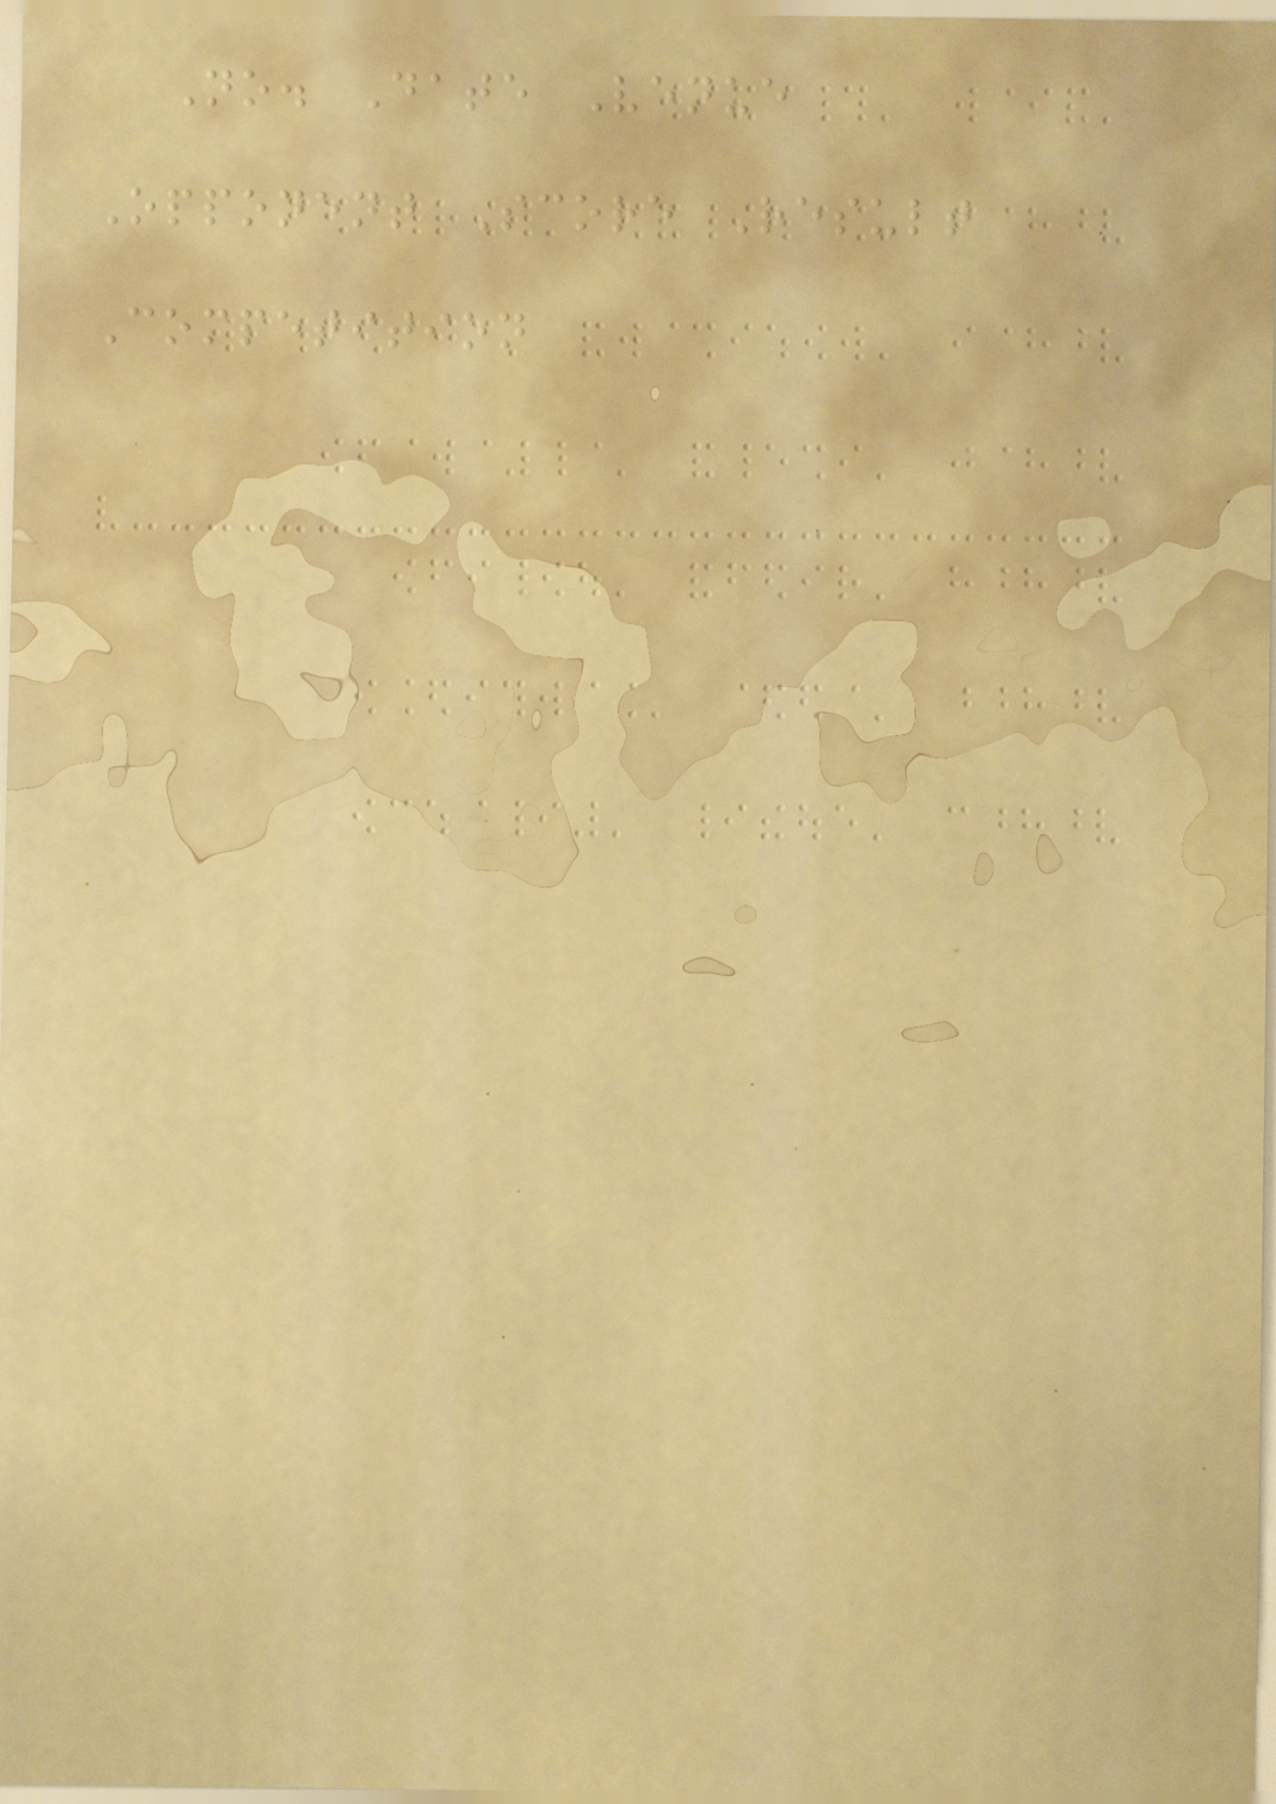No. Date Venue
Opponent Score Result
Competition
